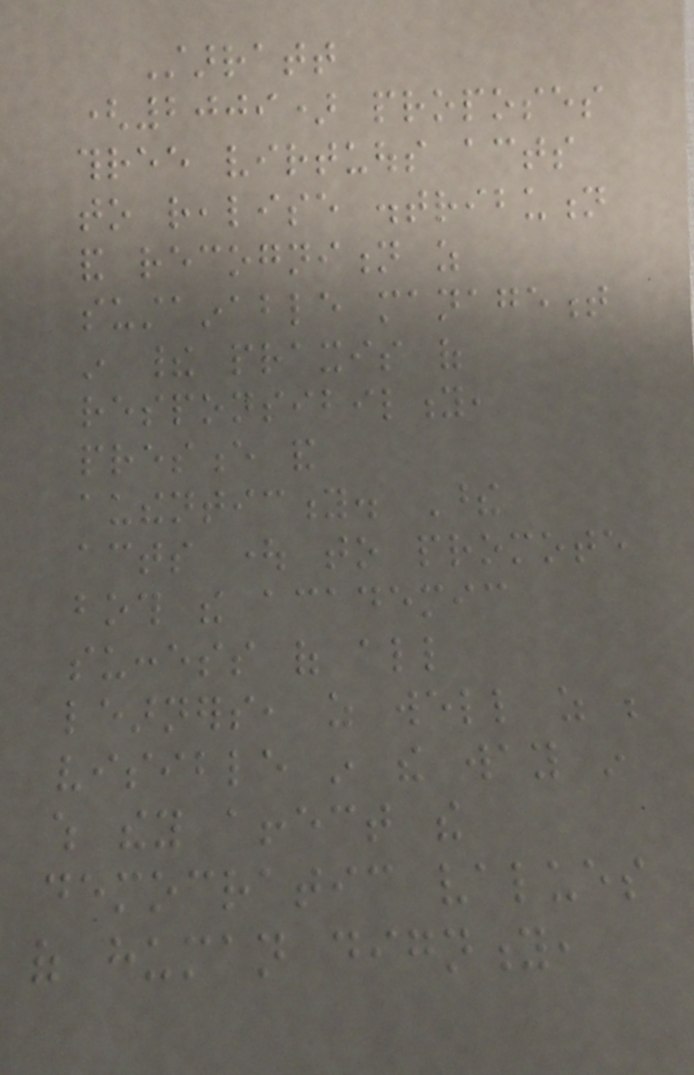Starratt
(2009) proposes
three virtuous acts
to realise distribution
and recognition as
sustainable management
in their praxis of
responsibility,
presence and
authenticity. These
acts ought to promote
both the academic
success of all
learners, as well as be
visible in the way in
which they affect the
democratic values
of human dignity,
